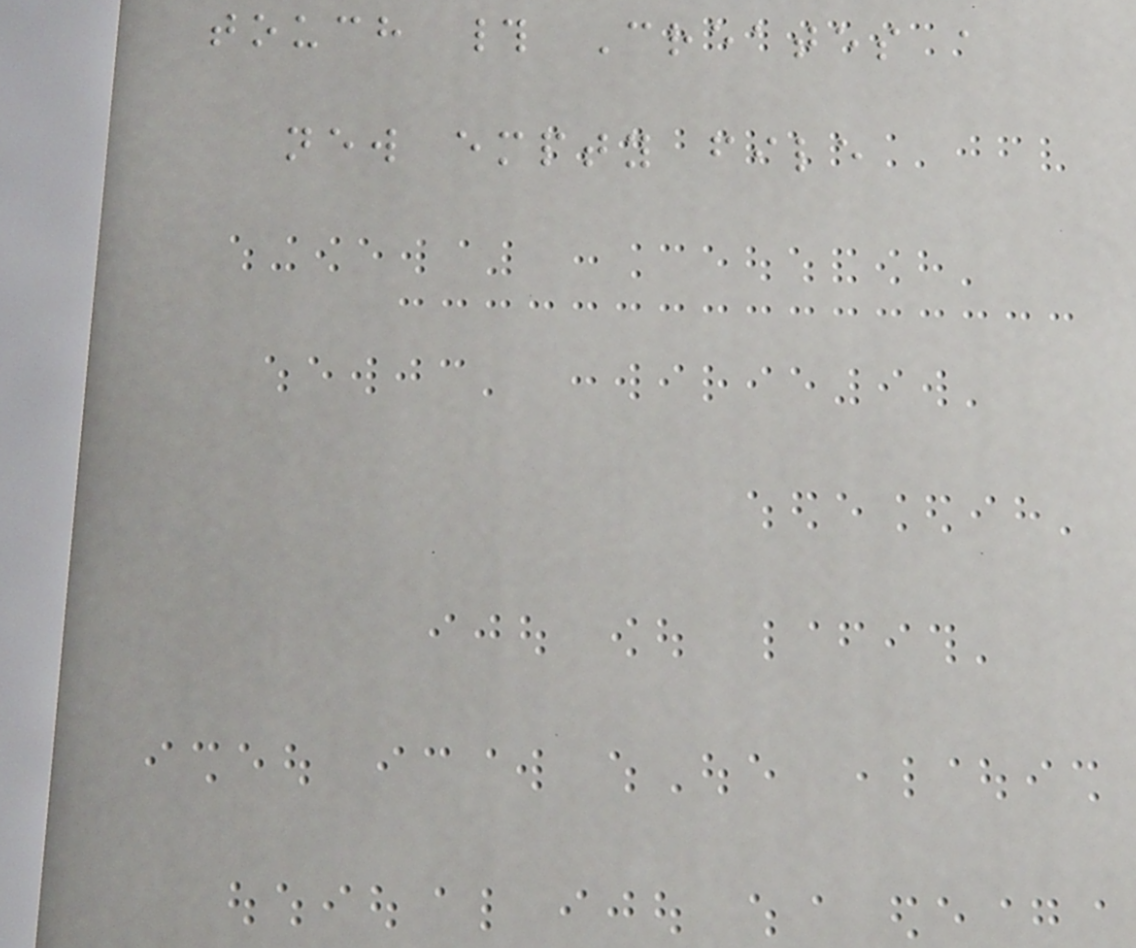touch # Creates a
new empty file
